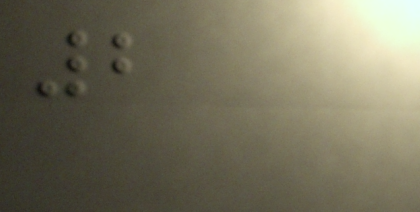2
